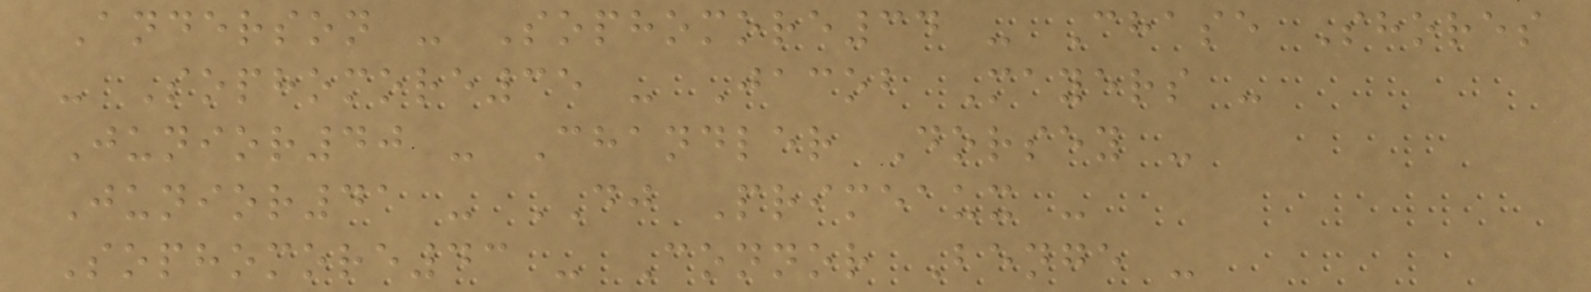Anderson - Sophomore34 - Chase Shores
- Sophomore35 - Jacob Mayers -
Junior40 - Chandler Dorsey -
Junior41 - DJ Primeaux -
Sophomore43 - Connor Benge -
